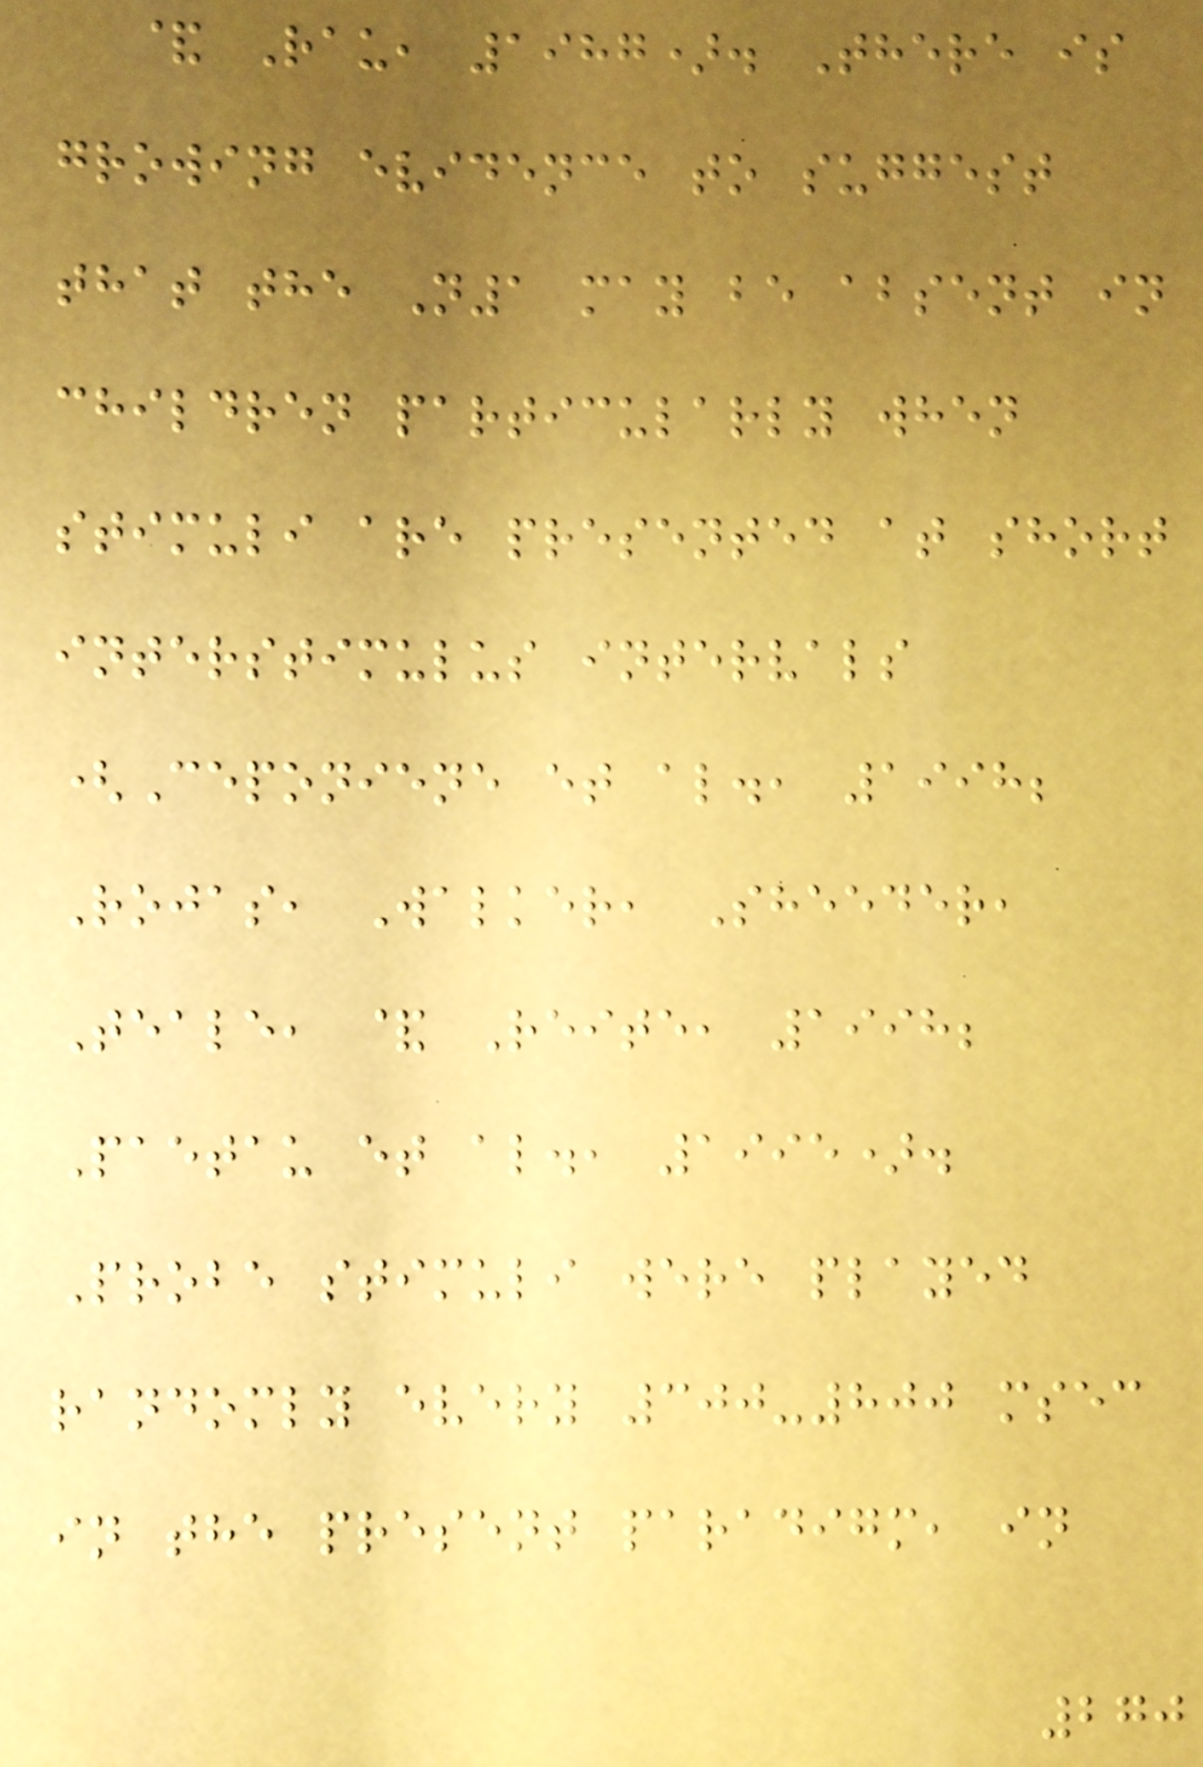& Rau, 1987). There is
growing evidence to suggest
that the N1 may be absent in
children particularly when
stimuli are presented at short
interstimulus intervals
(Ceponiene et al., 1998;
Rojas, Walker, Sheeder,
Teale, & Reite, 1998;
Paetau et al., 1995).
Probe stimuli were played
randomly every 300-800 msec
in the present paradigm, in
270
